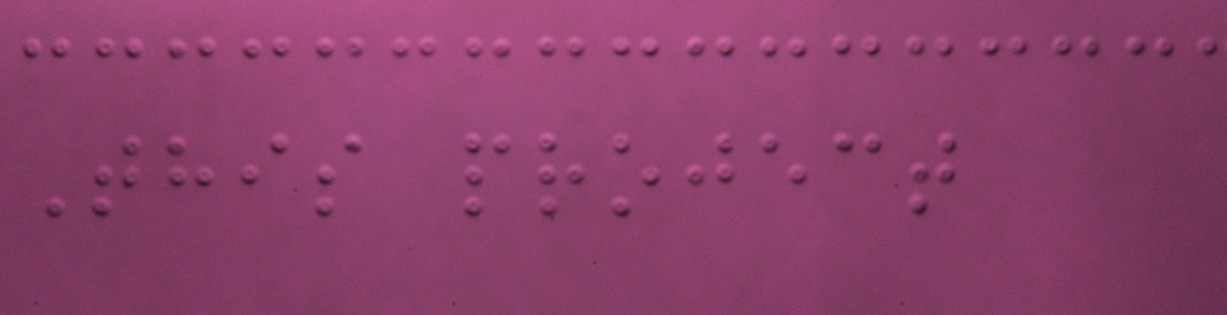This project
